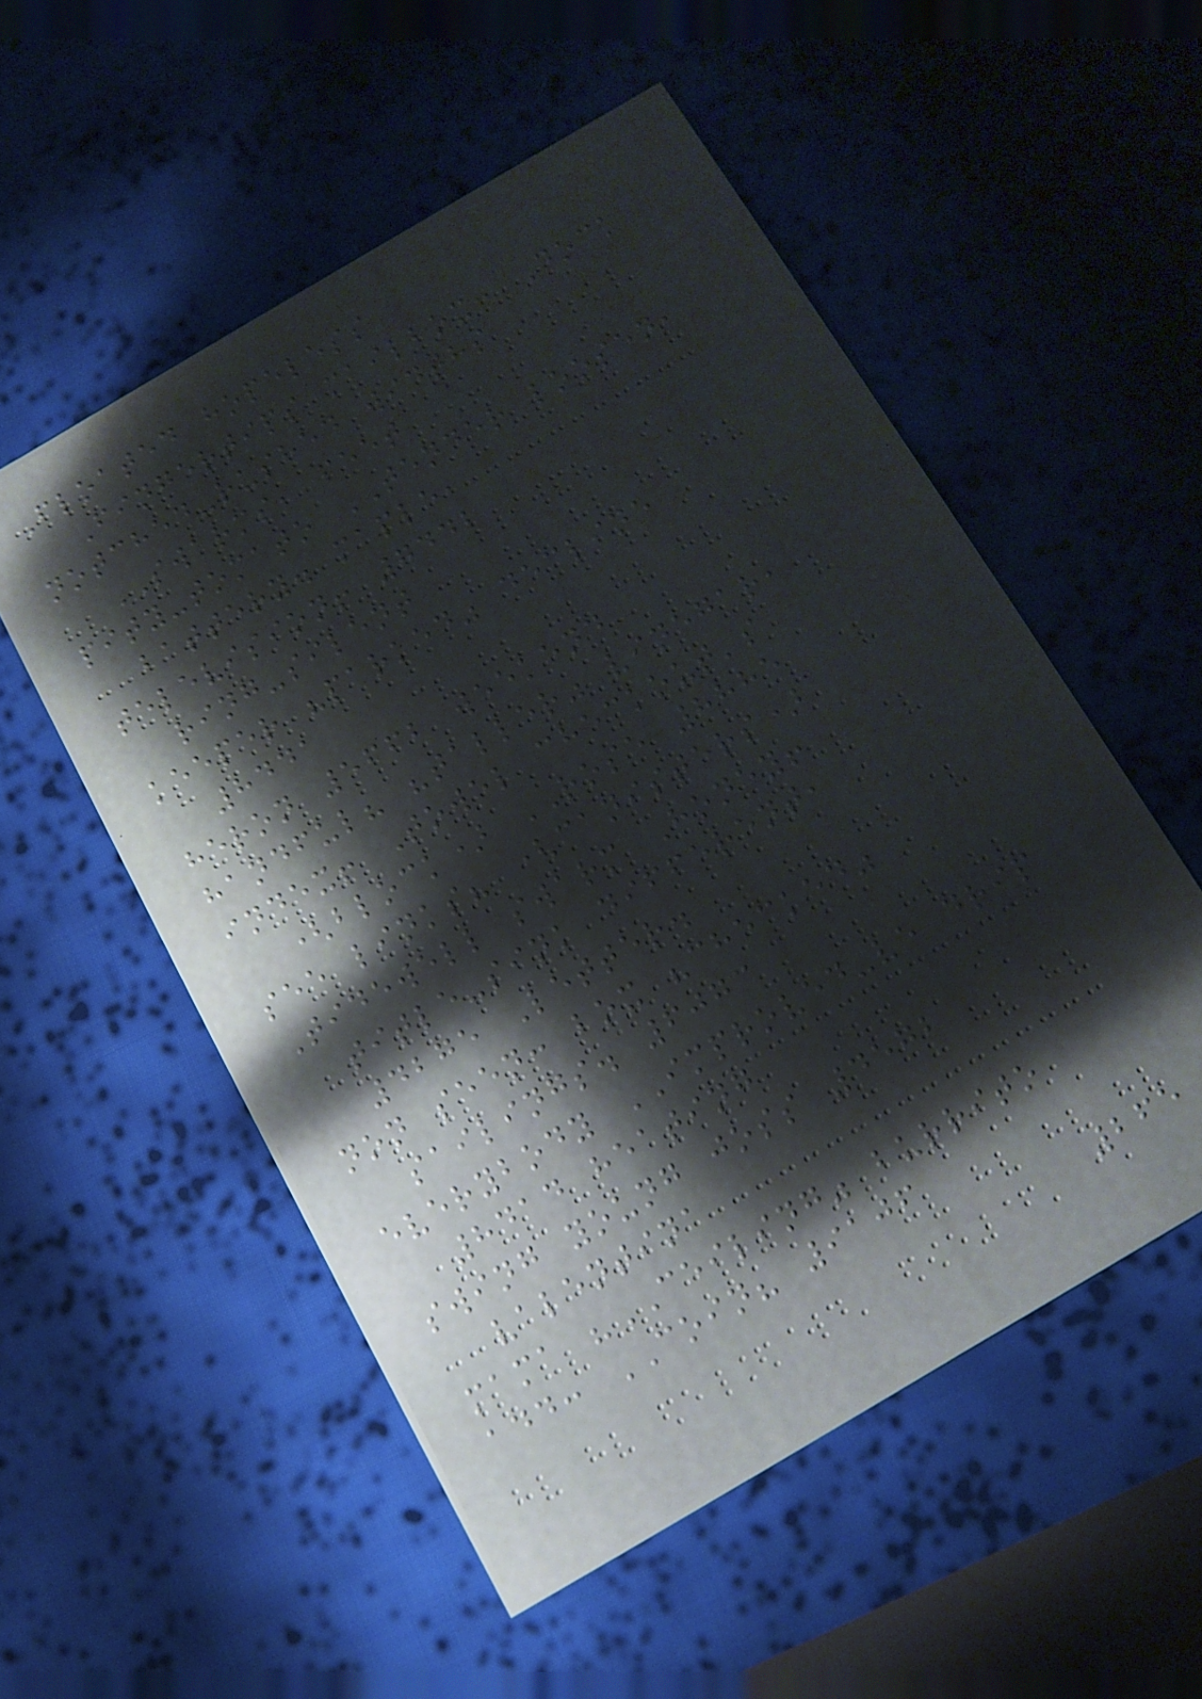Floated hopeless
Fingertips mailbox: Dock
notched-rushed widths
SWARMS, feet
pity-tomato TENDER loosen,
battery. maple,
television! 7442
ring-silent
keeper "parked" decline
8441
heron 5662 weekend
handful? "taller" vinegar,
index! Towel checkout's
(block) ROSE 8885
see links? (canisters)
Tidewell swarm Honey!
title-sink different,
4275 Letter.
non seen: box "checked"
sailings. 6073
everybody IMPROVED-ve drip
8414 heating
swing young joss 4572
valentina
mama "CEILING" burrito
add: COIN? 9106
265
